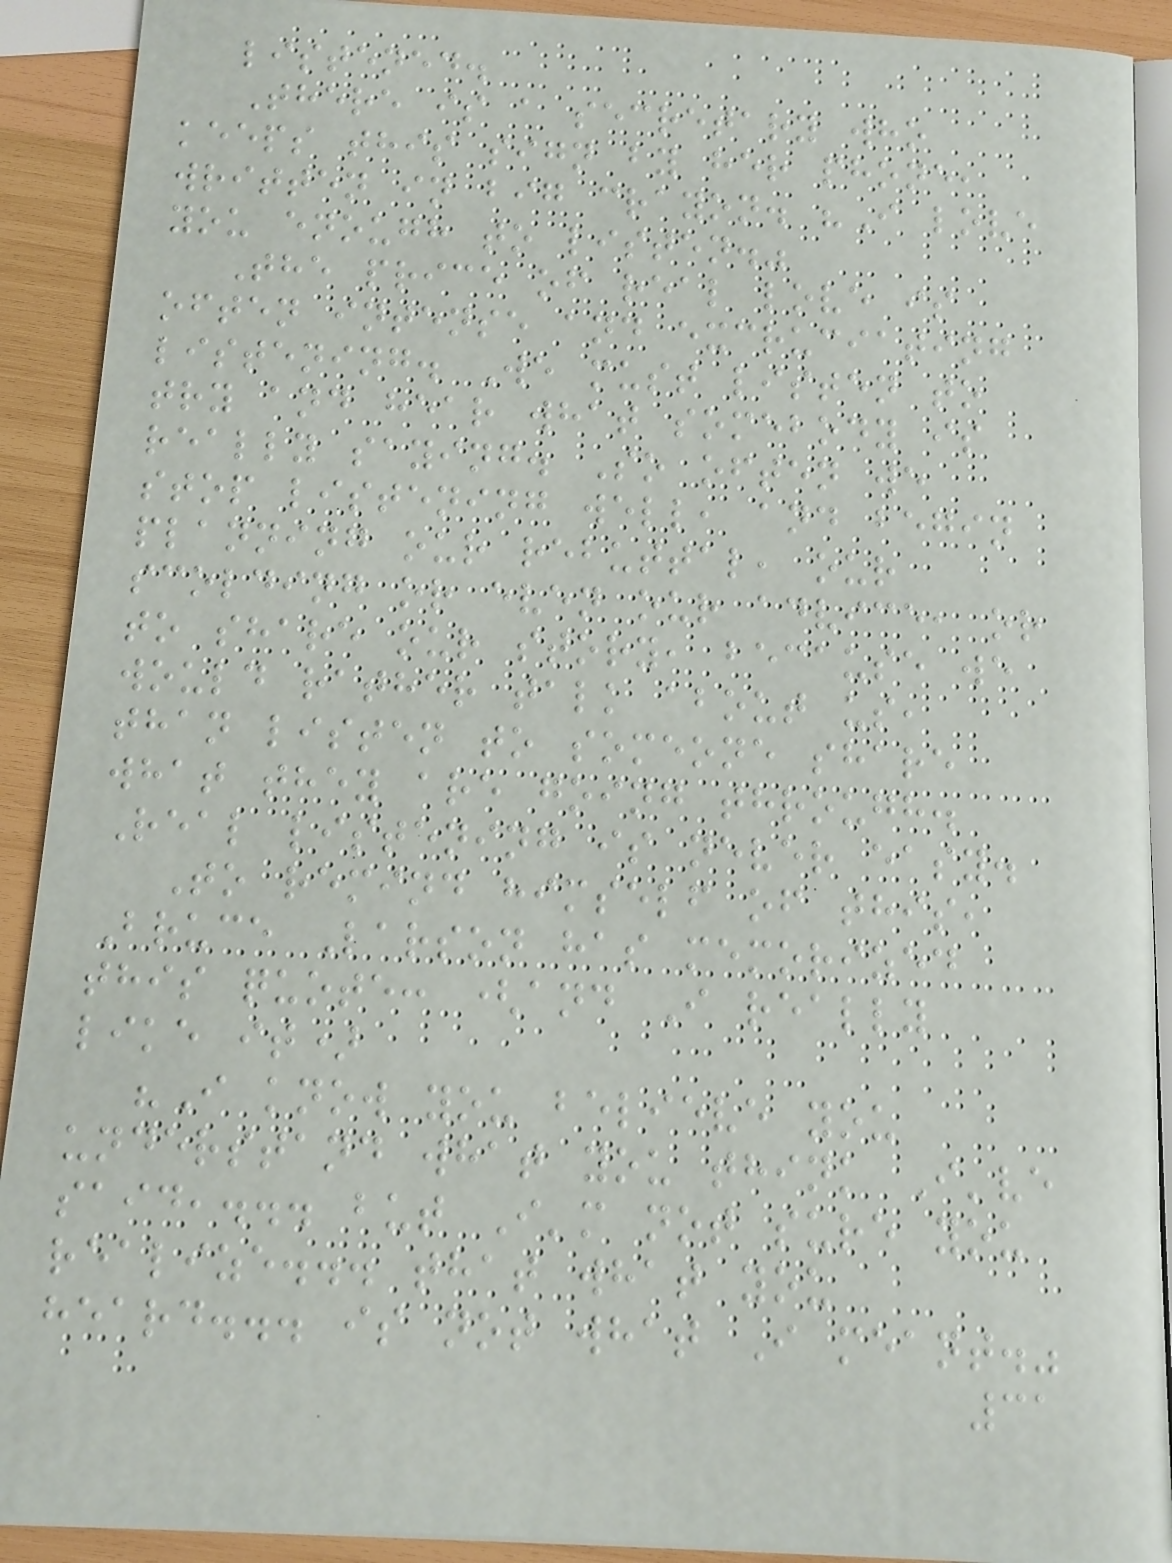listened.
There is a secretary who
keeps this sign by her phone,
written in big crayon. "I love
you enough to listen."
The price of real love is
often intense and excruciating
listening. We must listen to
try and hear what somebody is
really saying. So often we
stop listening well, and begin
planning our rebuttal, our
scolding or even our advice, or
to share our story, because we
would rather talk about us,
than listen to someone share
what they are going through.
Real listening is never easy.
To remind himself of this,
Bruce Larson has memorized
this quote: (and I really
like it)
"I know you believe you
understand what you think I've
said,... but I'm not sure you
realize... that what you
heard... is not what I meant."
31
